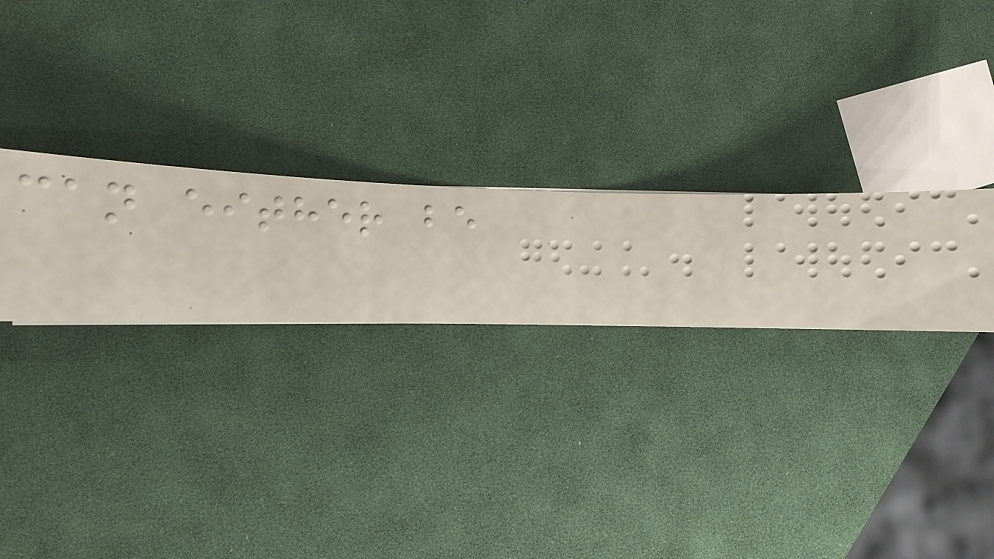can either be
